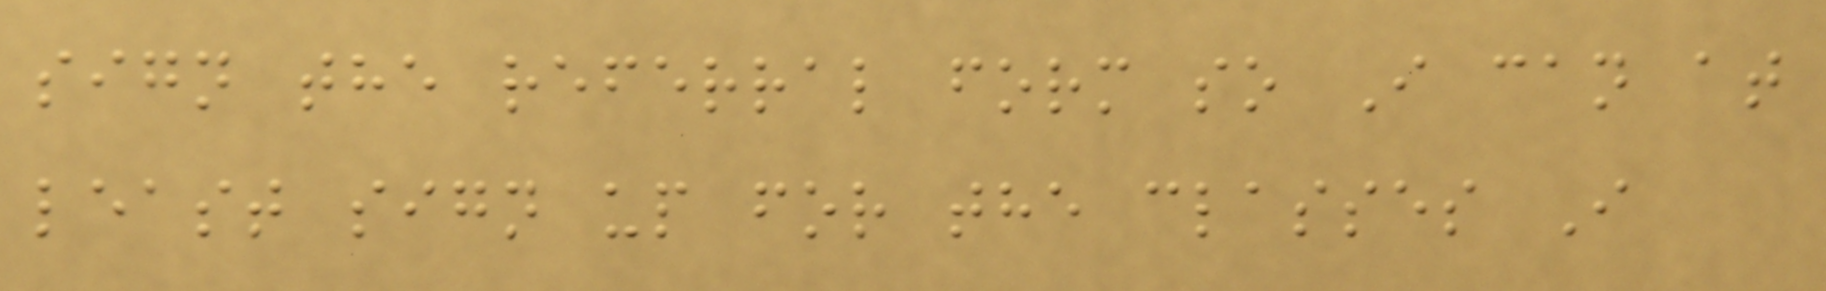sign the referral form so I can at
least sign up for the classes I
